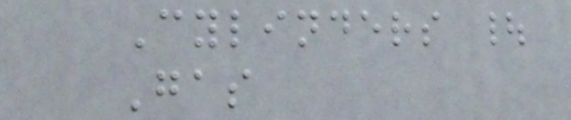Cylinders |
Gas
